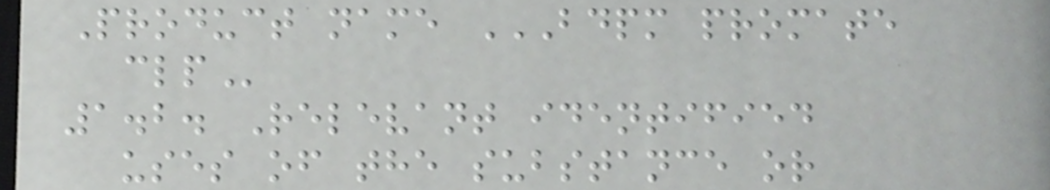Product name BDPM PROMATE
CLP
1.2. Relevant identified
uses of the substance or
